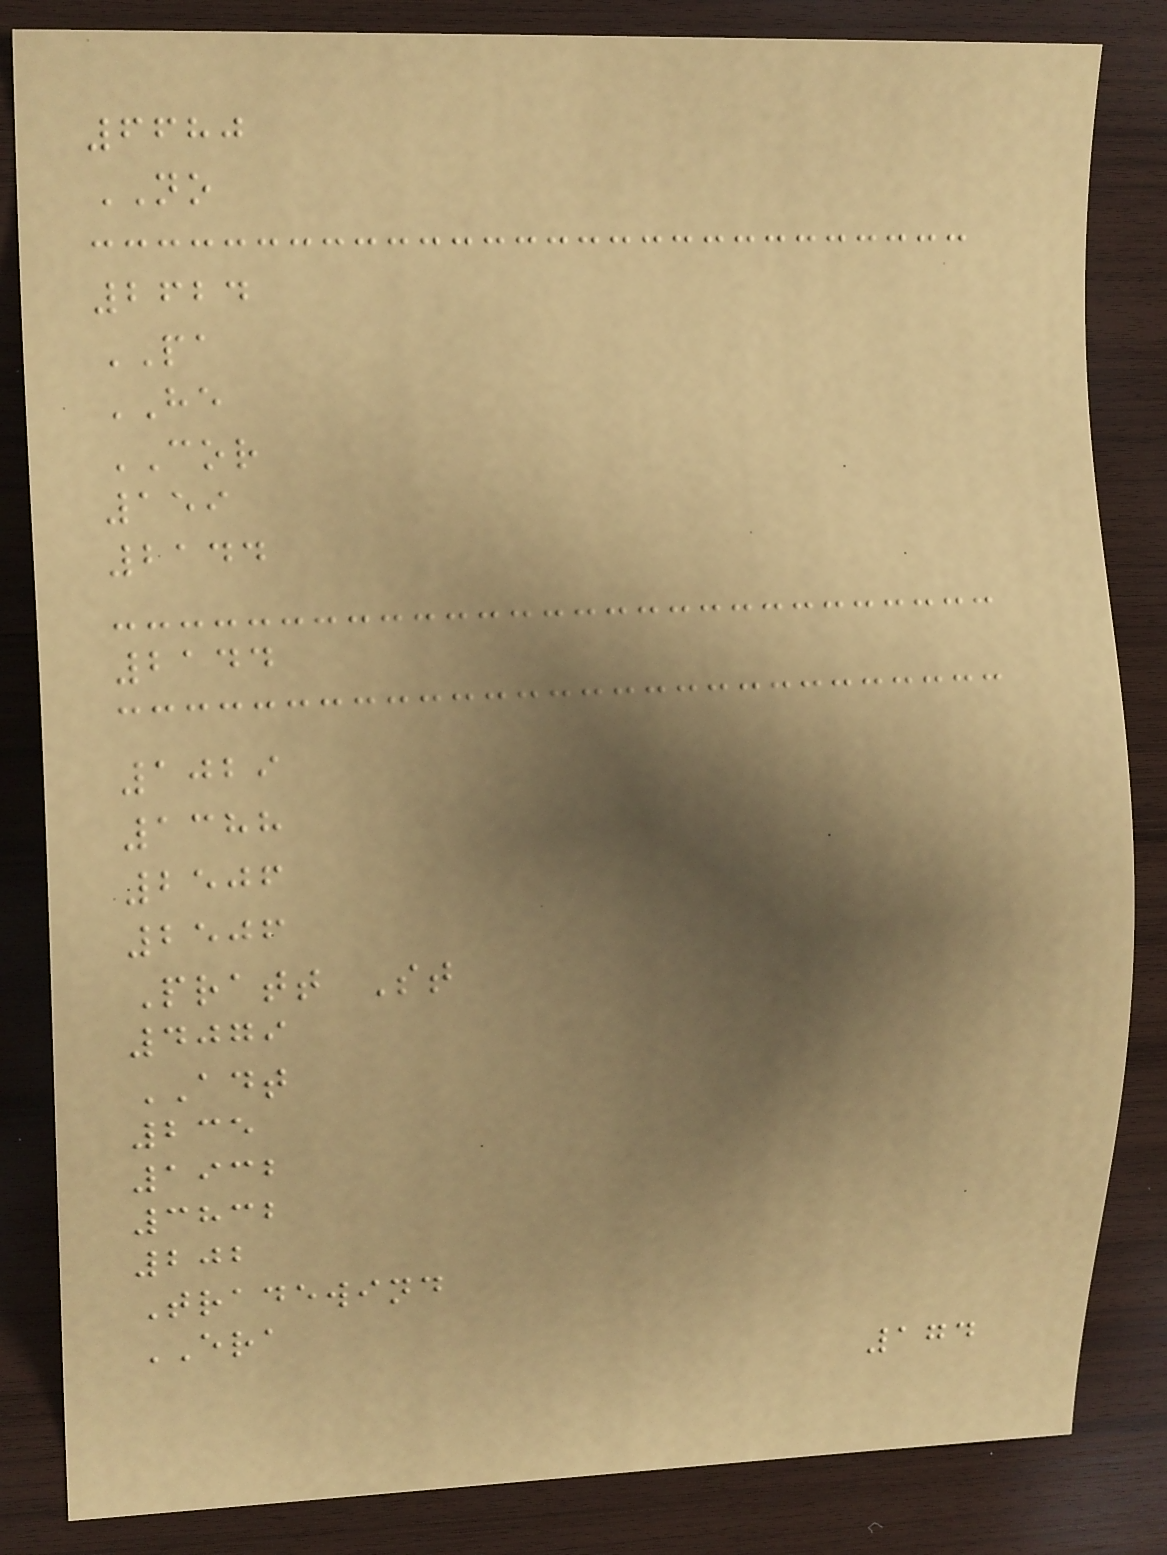6680
NO
2624
PA
HE
COR
159
2144
2144
1029
1388
2506
2506
Pratt St
4079
ADT
235
1932
3832
202
Tradewind
ERA
174
